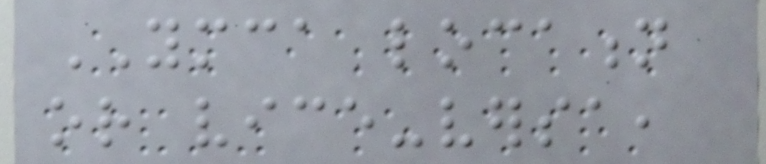YMCA location
or vice-versa,
